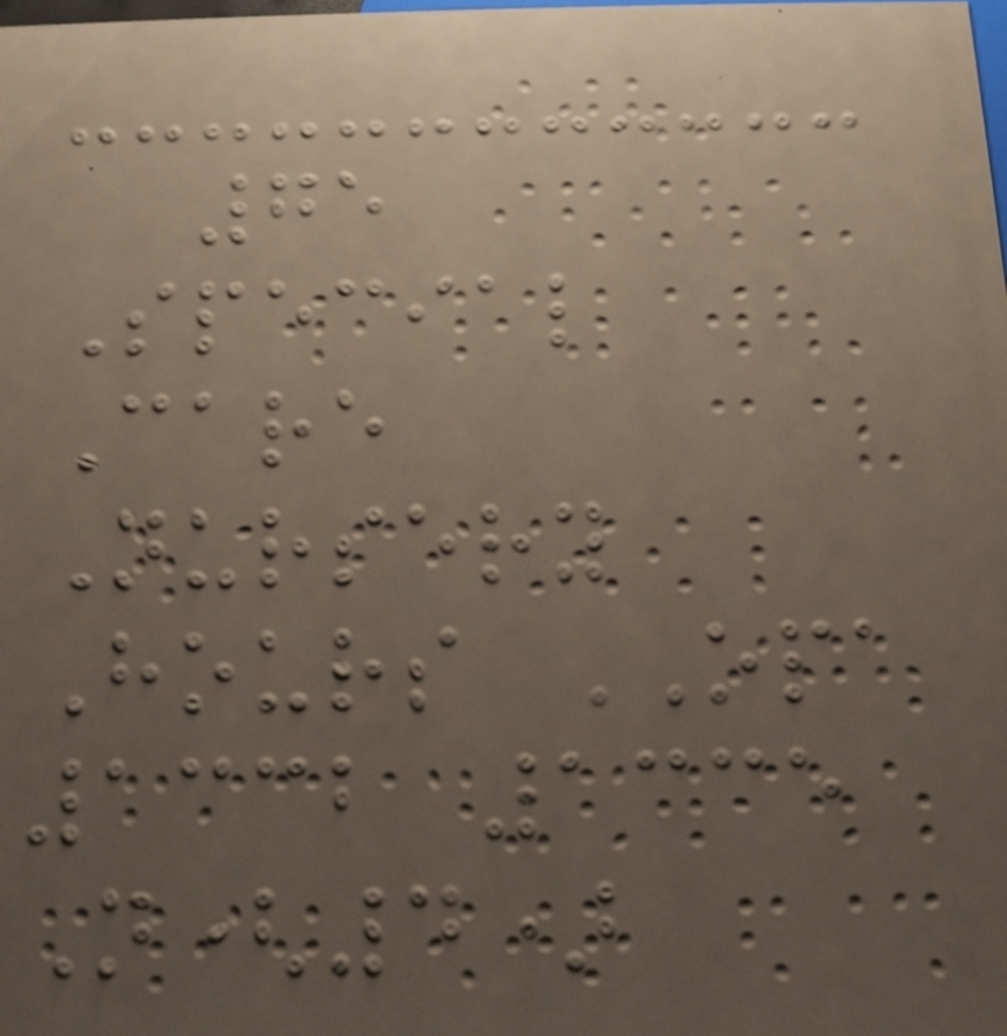75
Special
Care
Nursery
Hours OPA
1332 1335
N(4)
